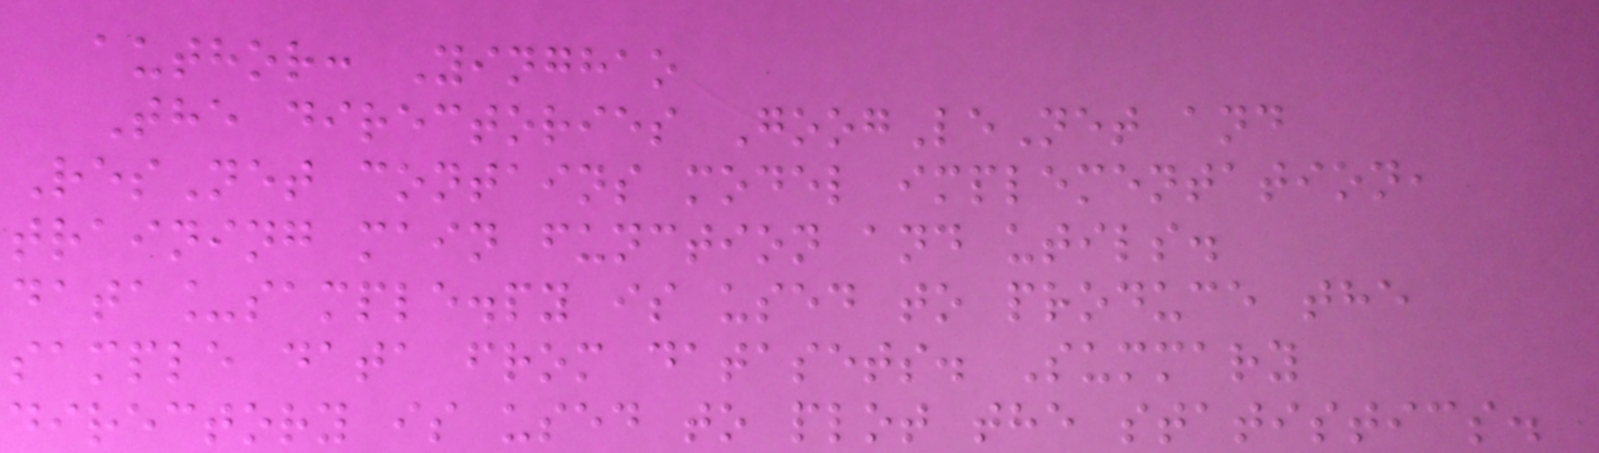author: Yinghao
The directories GoogLeNet and
ResNet contains model implementation,
training main function and utils.
data_sample.py is used to produce the
sample data from datasets. Summary
directory is used to plot the statistics.
